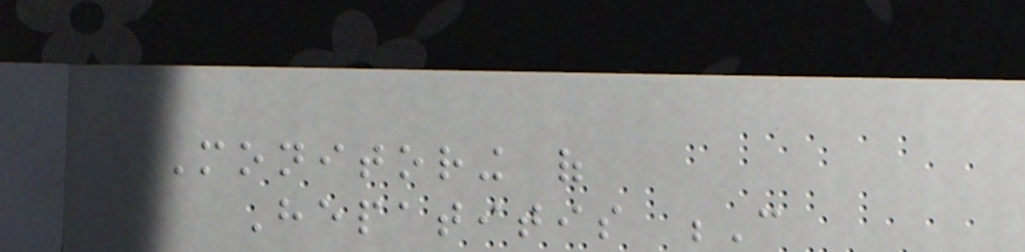Monitoring of
Hepatitis C
